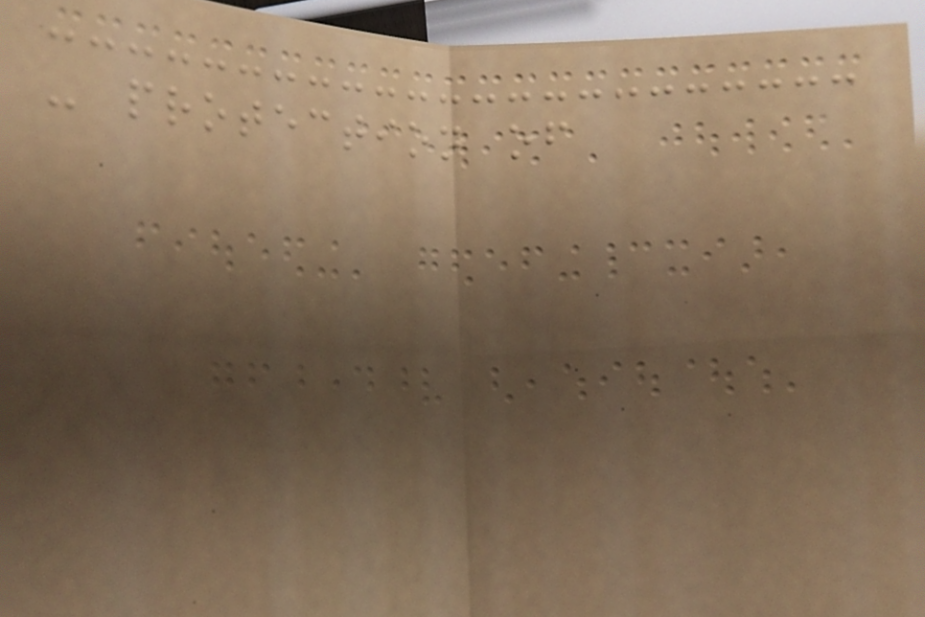- protection of
